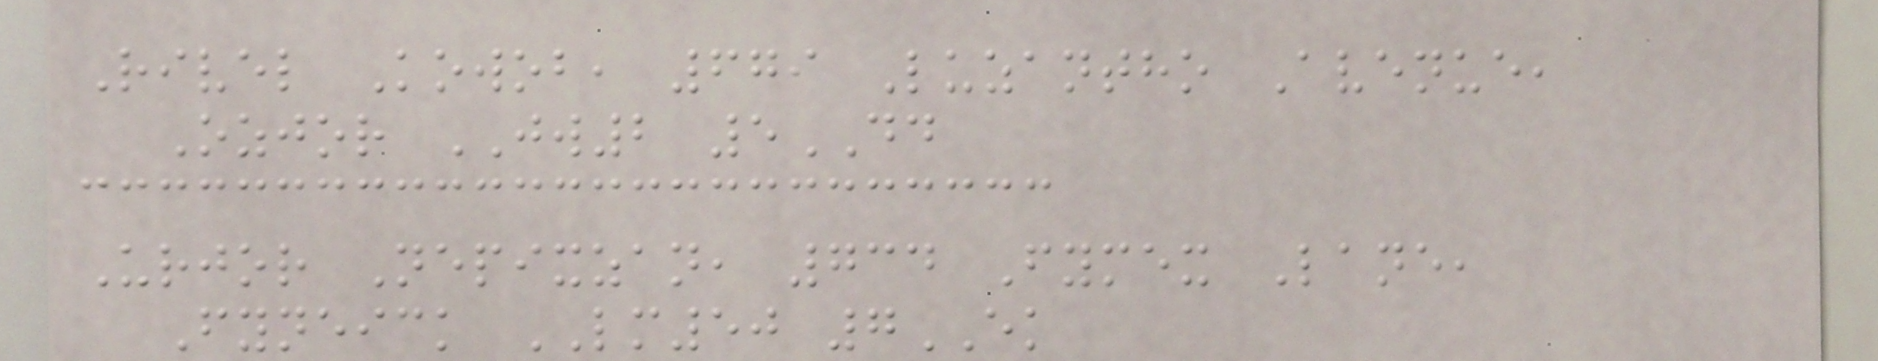Rivel Kowob, 679 Luzantho Avenue,
Ozjor JW2 5DD
Urjor Nepixzan, 734 Fymex Lane,
Fyneick LM50 7EK
